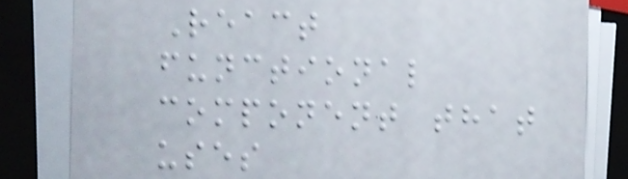React
functional
component that
uses
